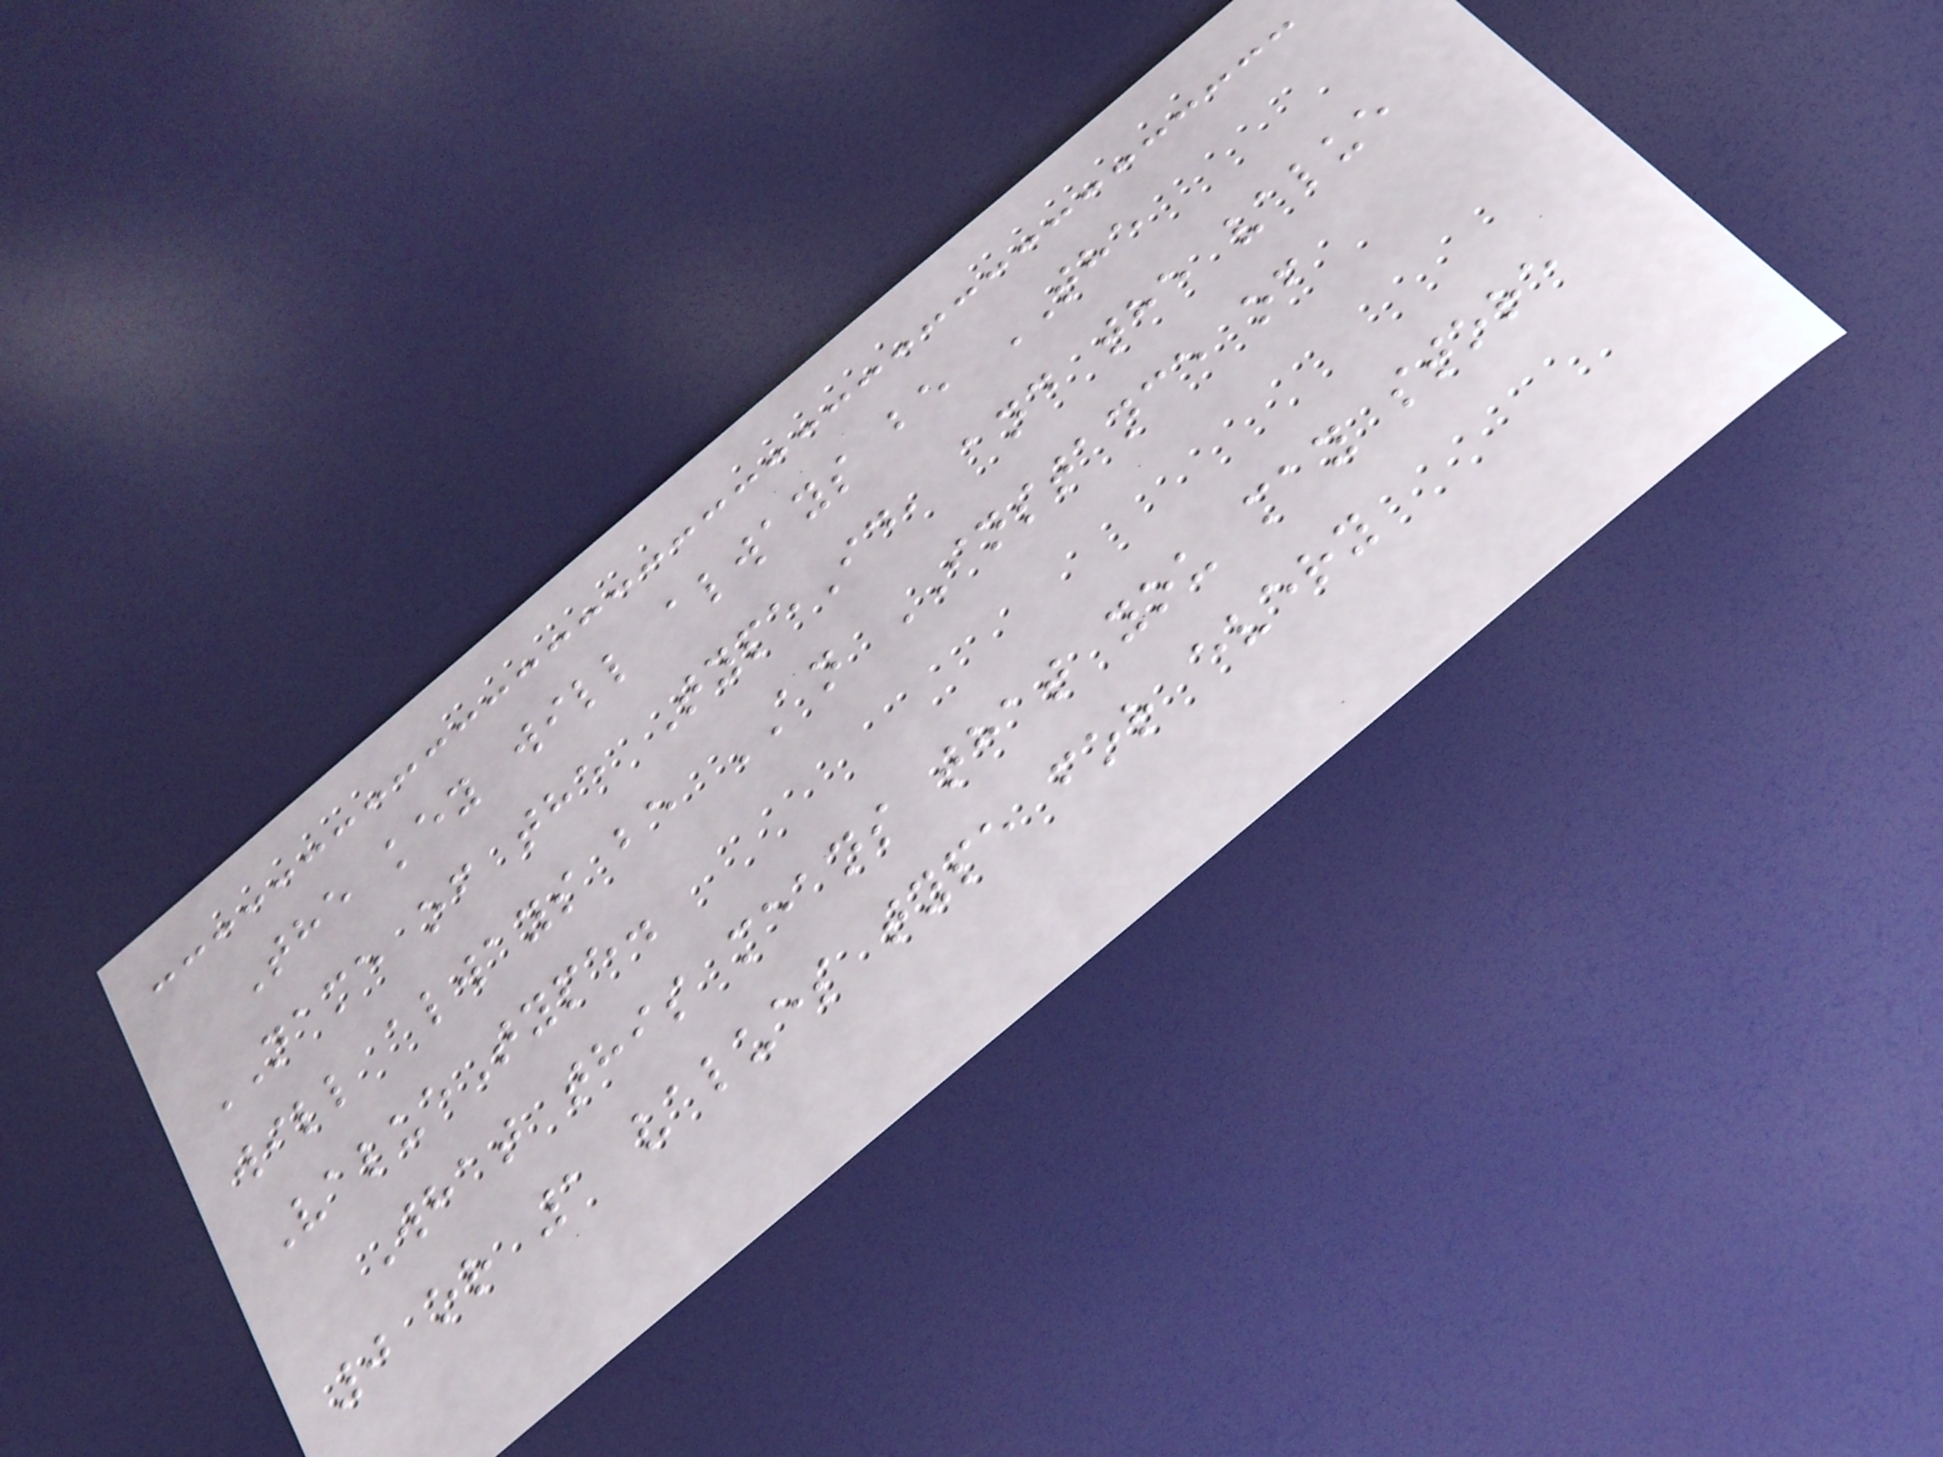The key will always be THE
NAME of the TypeId, and the value
will always be AN INSTANCE of
ValueType.
What this means that you may store
0 or 1 values type for every
